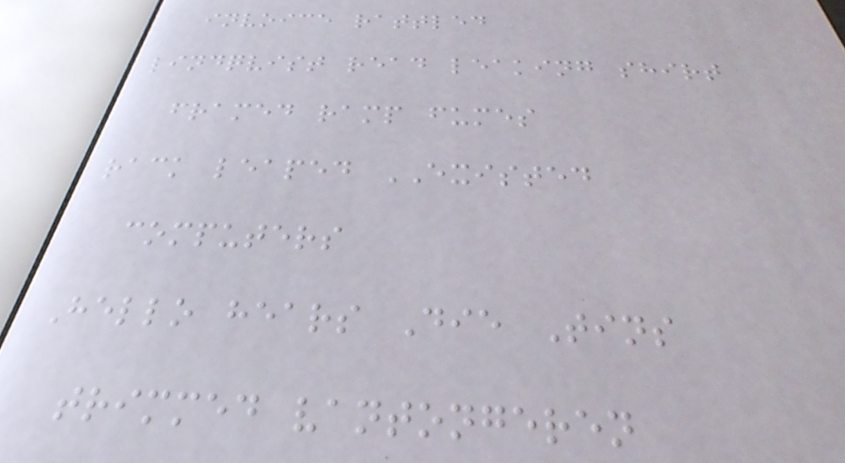invoice rattled
lindqvist read leaking shirt
framed ramp fumes
rack leaped EXISTED
computers
Hello hears Die Tins
trimmed vantongeren
